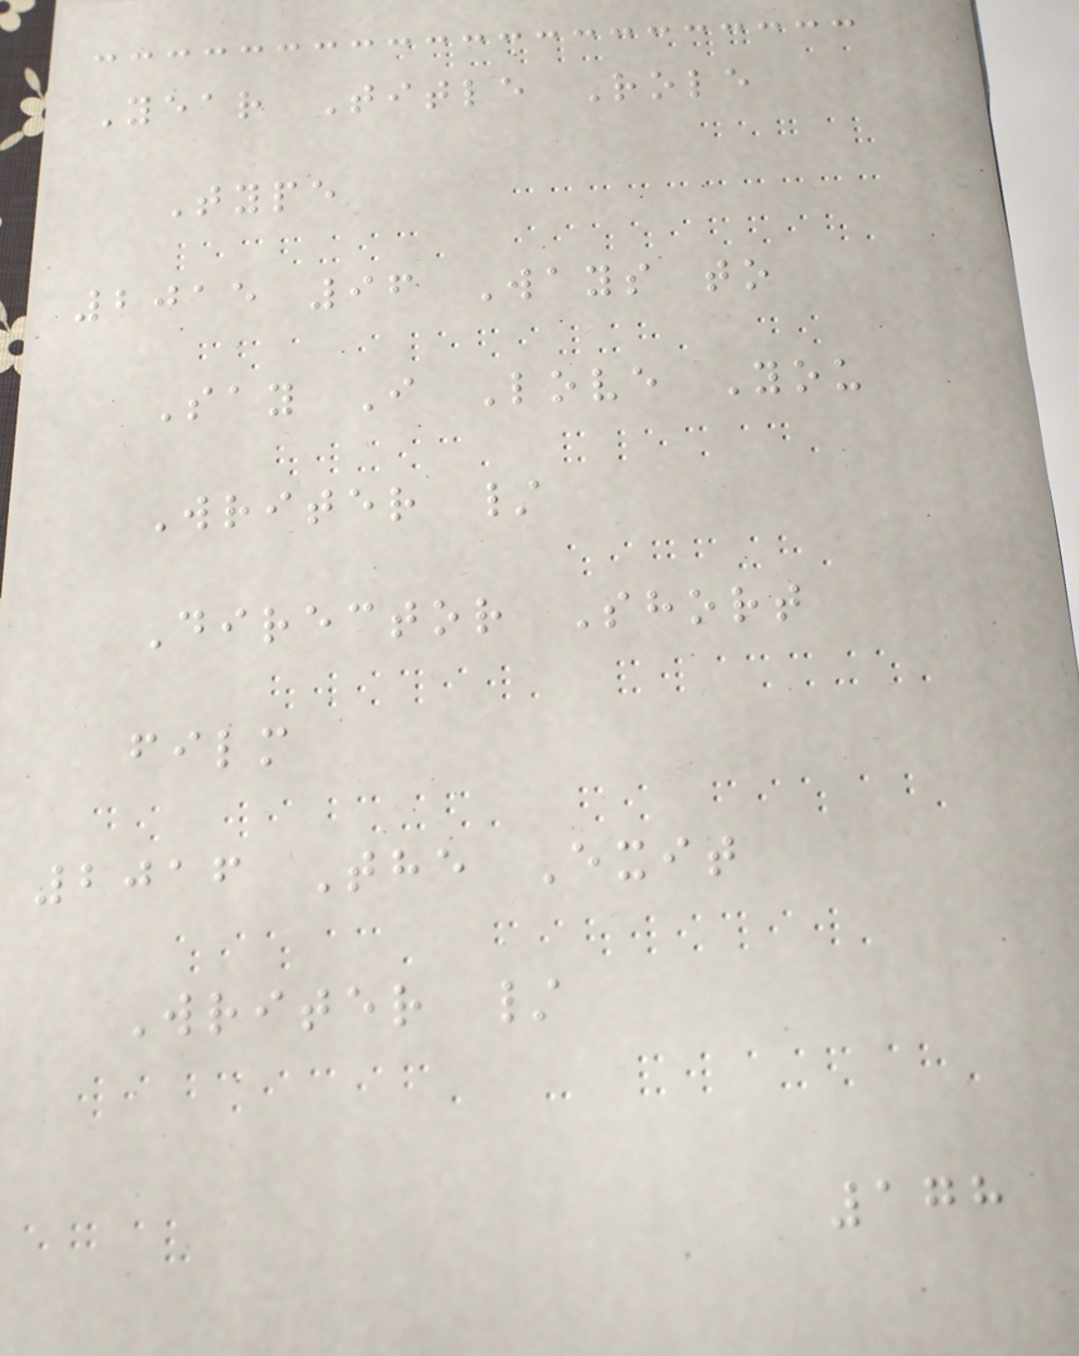Year Title Role
Type
2015 96 Ways to
Say I Love You
Writer /
Director Short
film
2016 The Exit
Writer /
178
